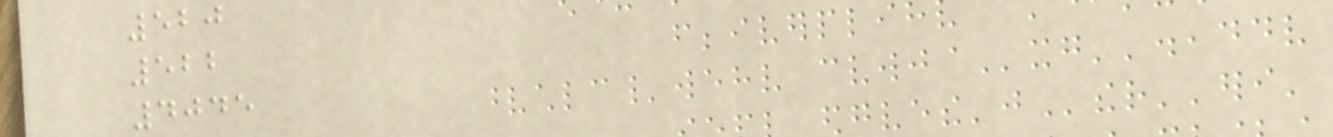520
522
4045
